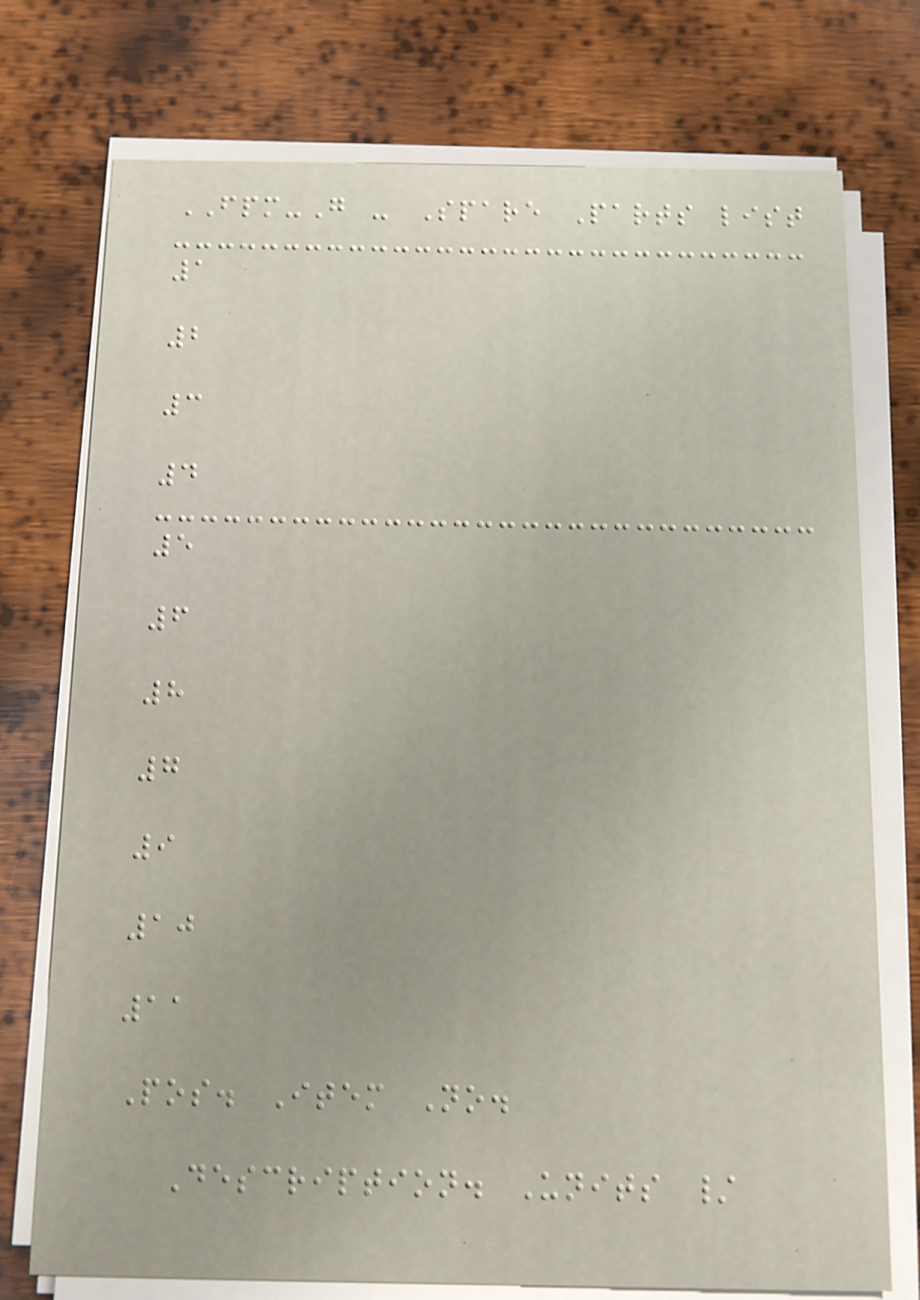FPM-G - Spare Parts list
1
2
3
4
5
6
8
7
9
10
11
Pos. Item No.
Description. Units /
